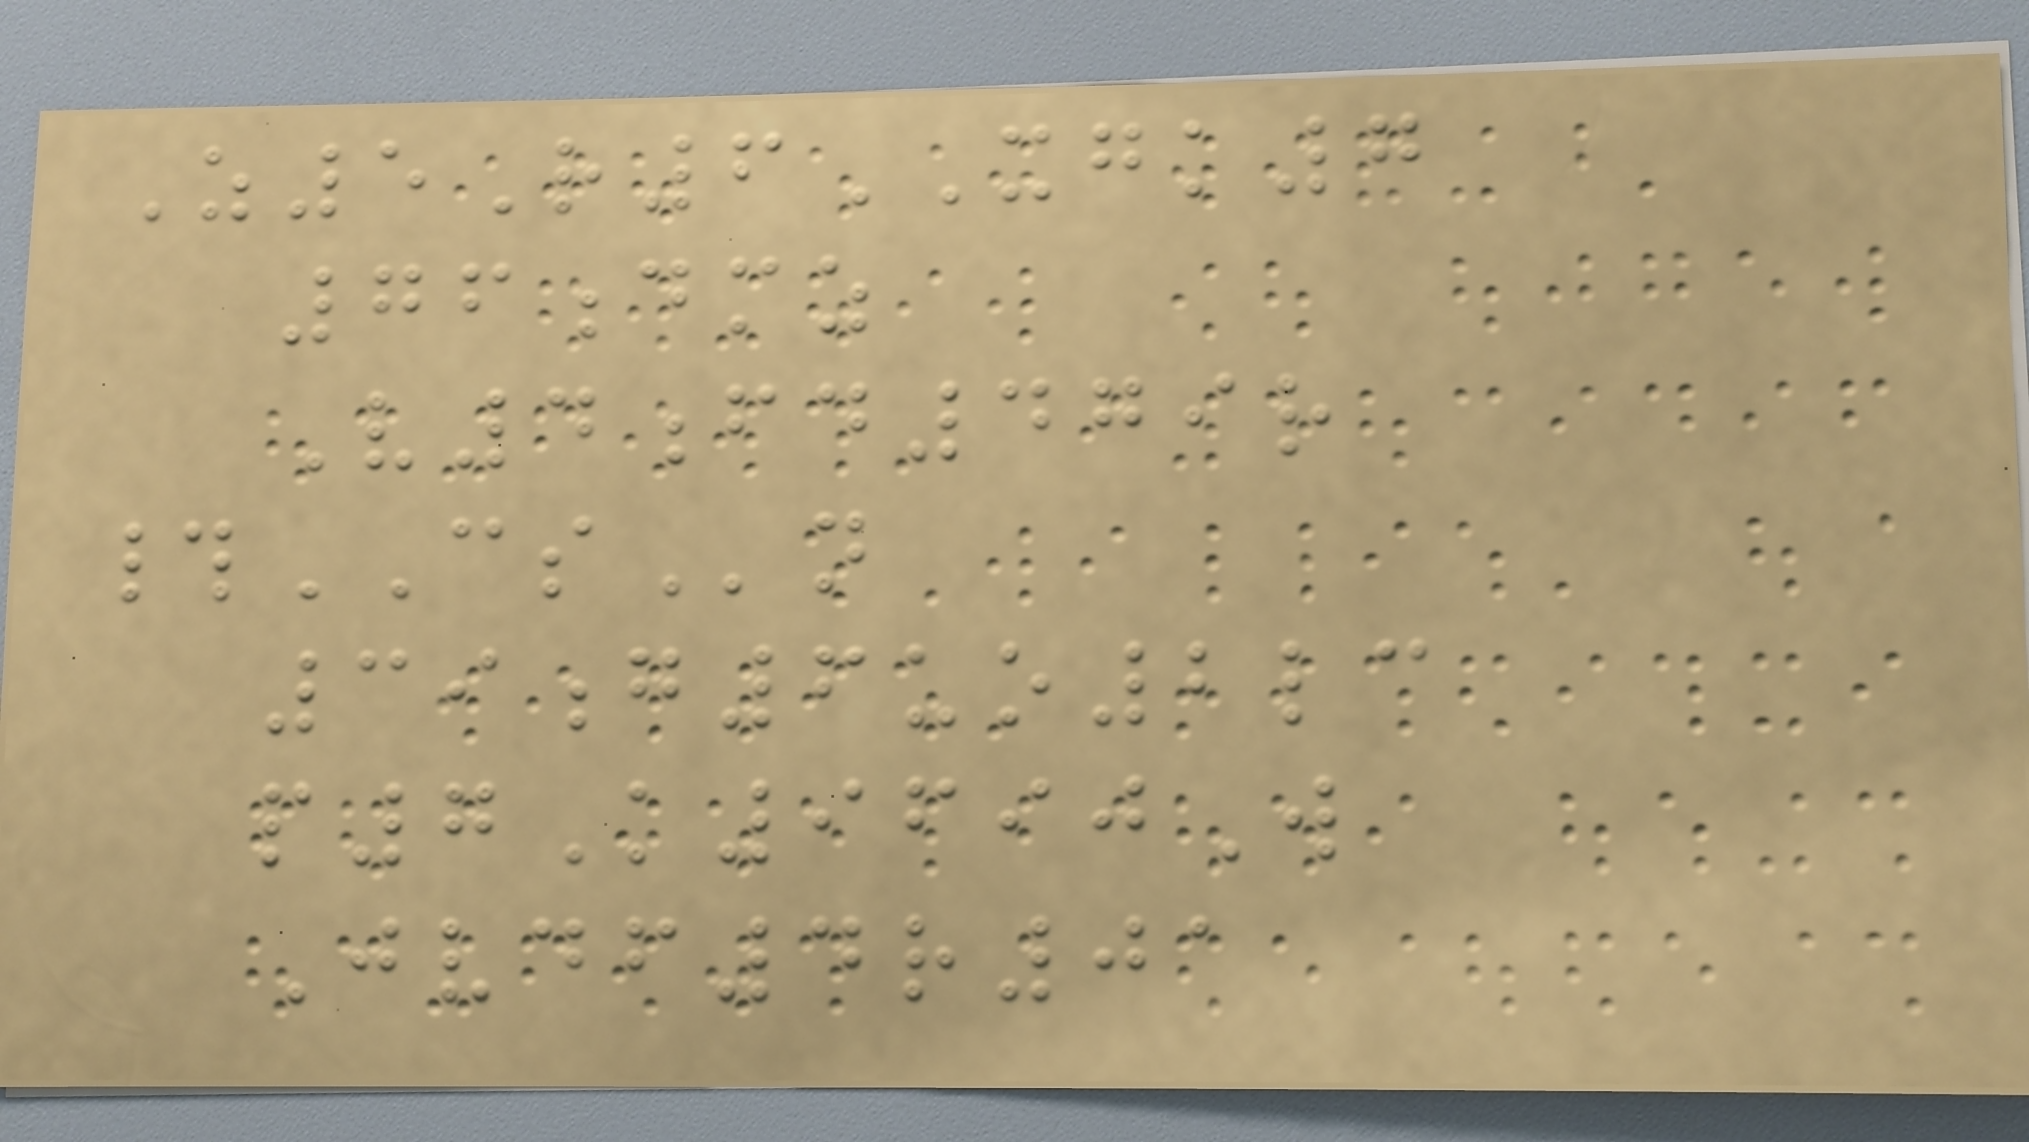Z5R6XGK7
76dmz
V4fd479r
#CSn
39g6uo2lc
p7K9690W
Jvdf4r01
